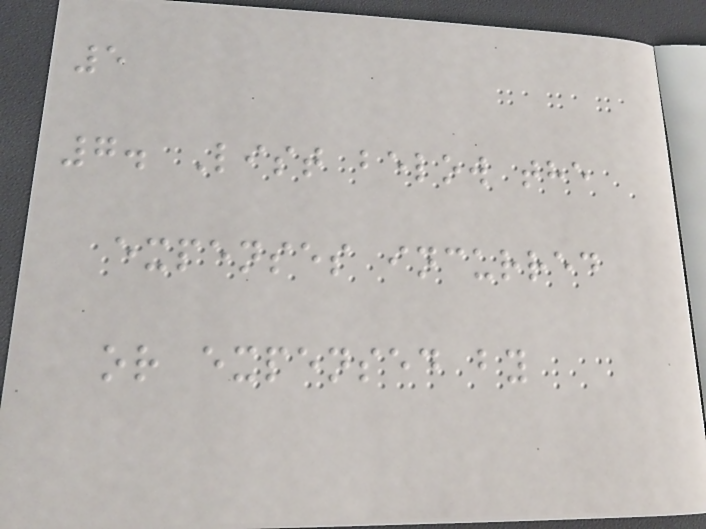5
7. List below the
expenses incurred
or expensed by
